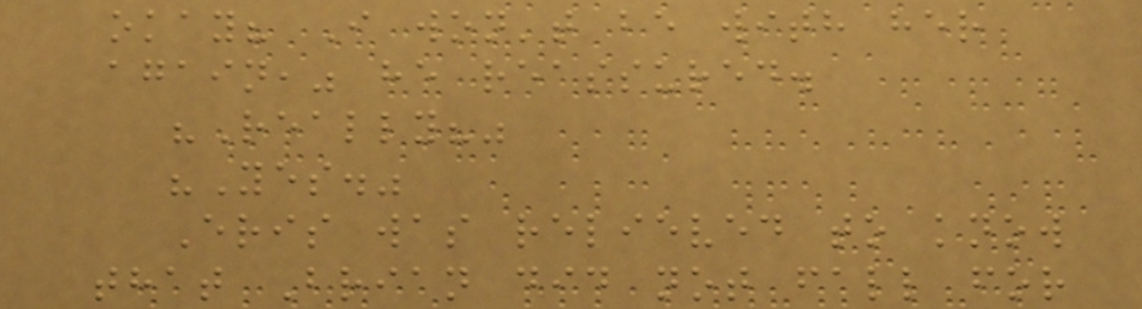okay? I won't be with her
again," he reassured.
"Really?"
"Yes."
Eris was relieved to know
that Brian did not fall for
